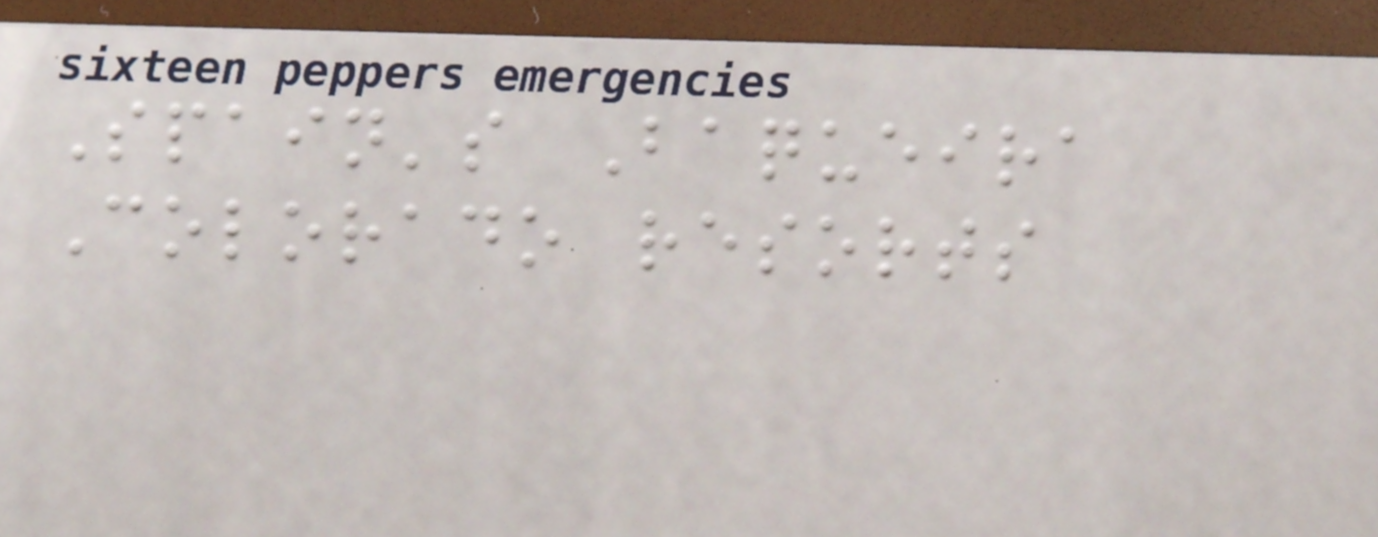Spain's Baqueira
Colorado resorts
